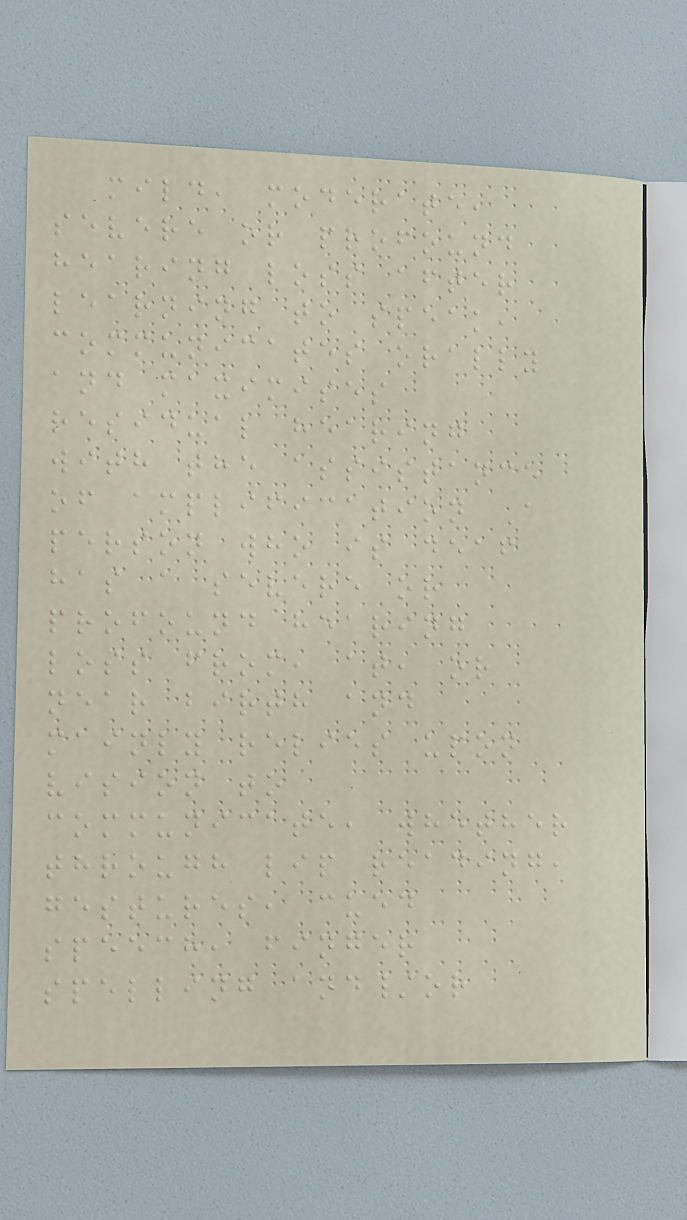mild, moderate,
severe or profound
hearing loss after
learning to speak,
communicates orally
and maximises
residual hearing
with the assistance
of amplification A
person who is deaf
has a severe or
profound hearing
loss from, at, or
near birth and
mainly relies upon
vision to
communicate, whether
through lip reading,
gestures, cued
speech, finger
spelling and/or
